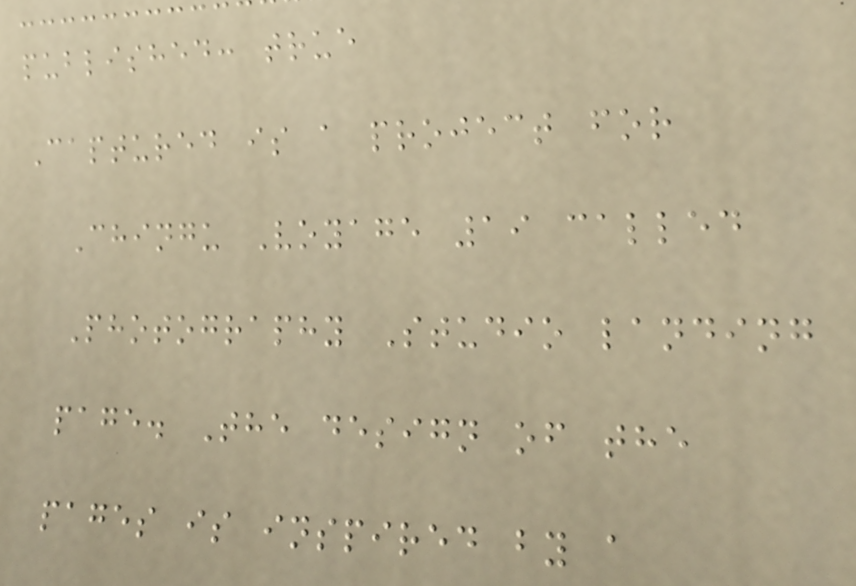published: true
Captured is a project for
Chingu Voyage 19 called
Photography Studio landing
page. The design of the
pages is inspired by a
